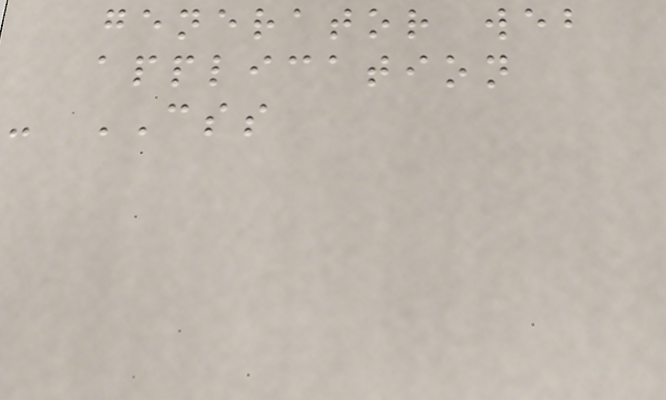generator web
application
- CSS
